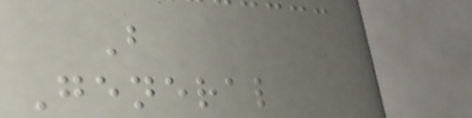B
General
